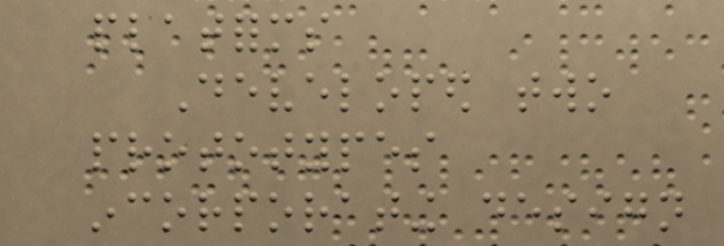platforms
Developed two
prototypes
incorporating design
